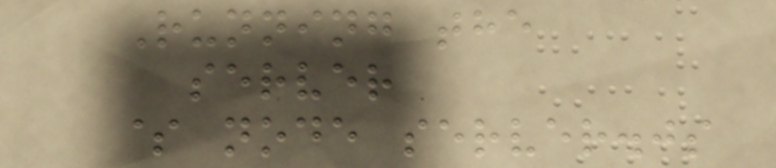Running the
server
$ node server.js
